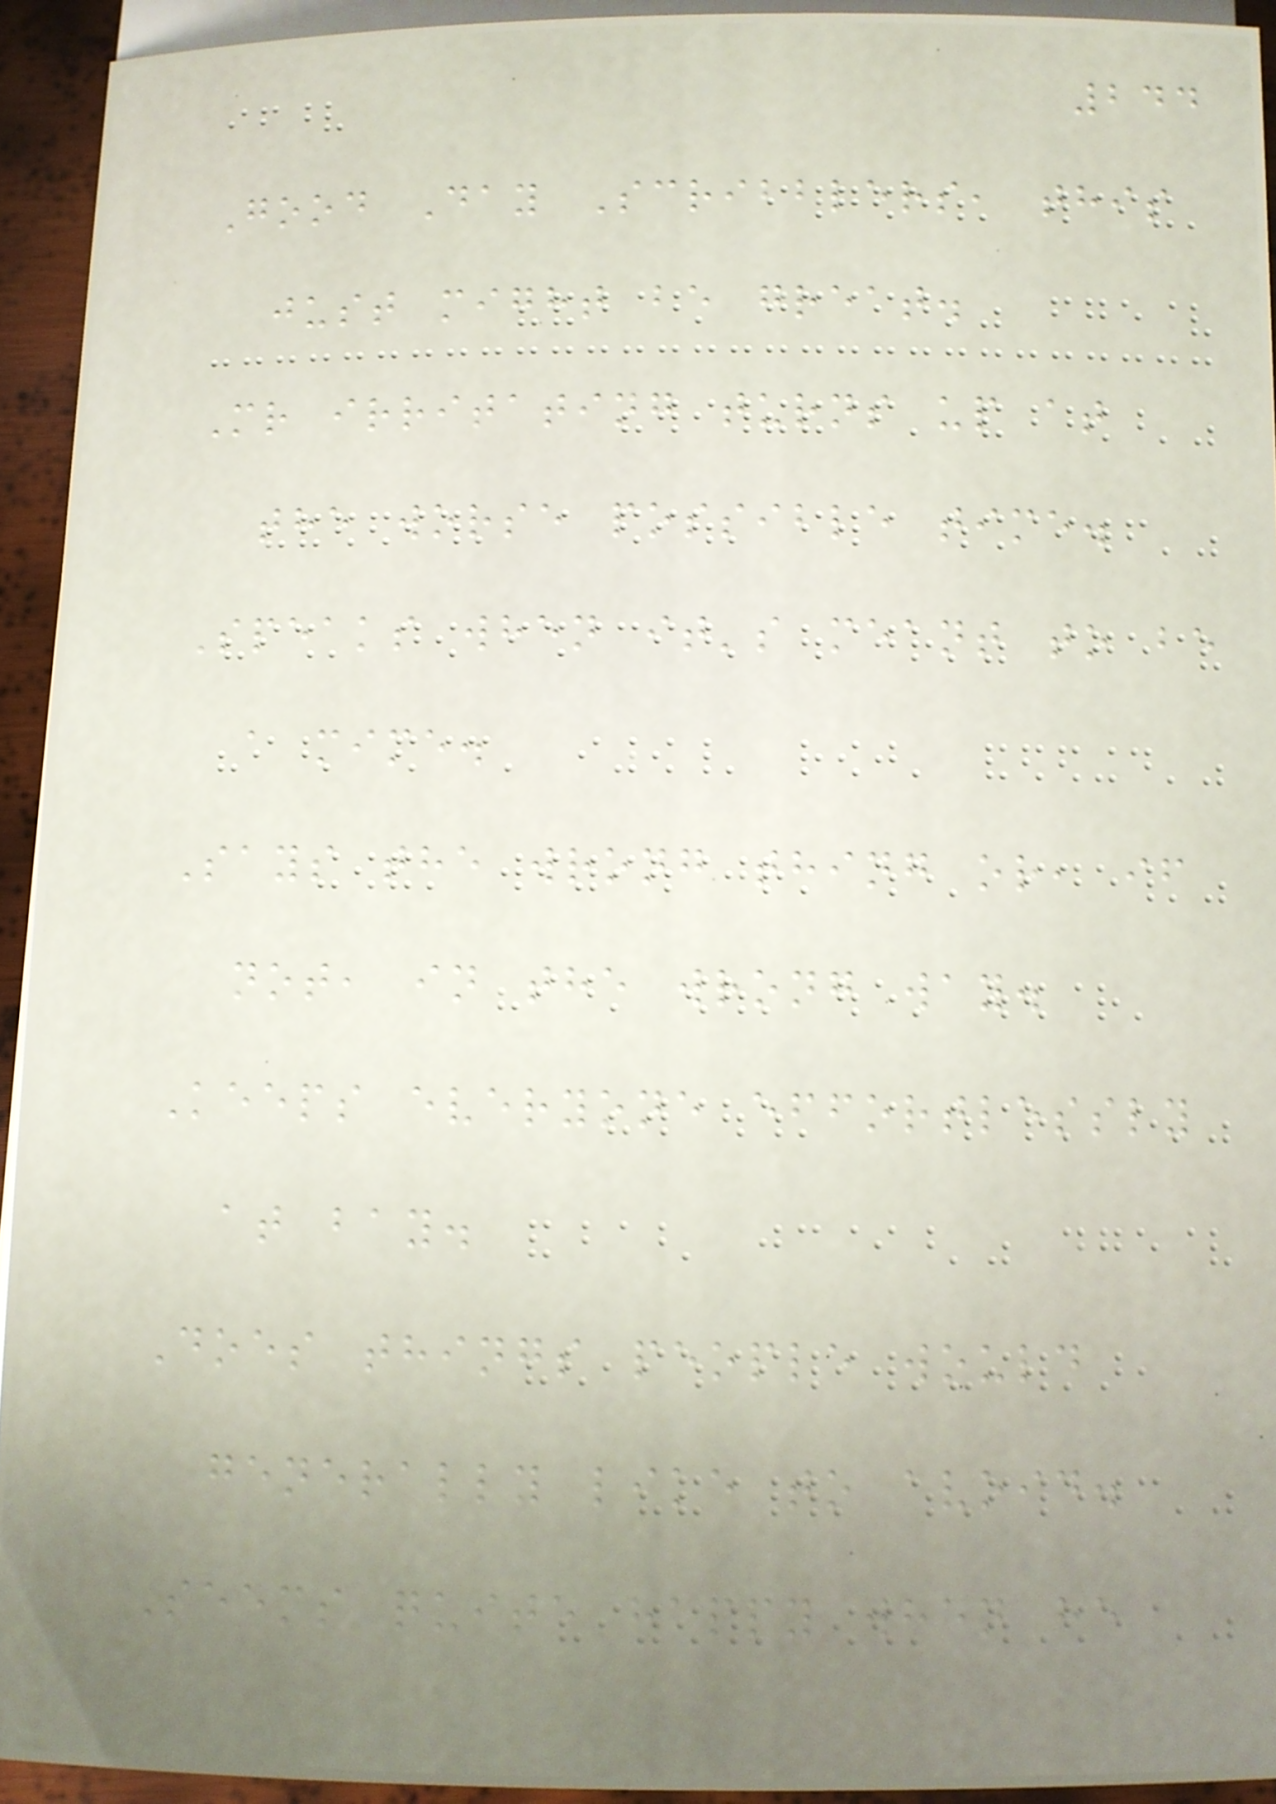244
Good Day Scribblers, this
just might be great.
Mr irritating turns up at
the worse possible time.
Speaks when it's meant to be
a mime.
Says the wrong thing or, if
not, in the wrong way.
Keeps everyone effortlessly
at bay.
Does things people would
generally like to avoid.
Seems quite happy when he
